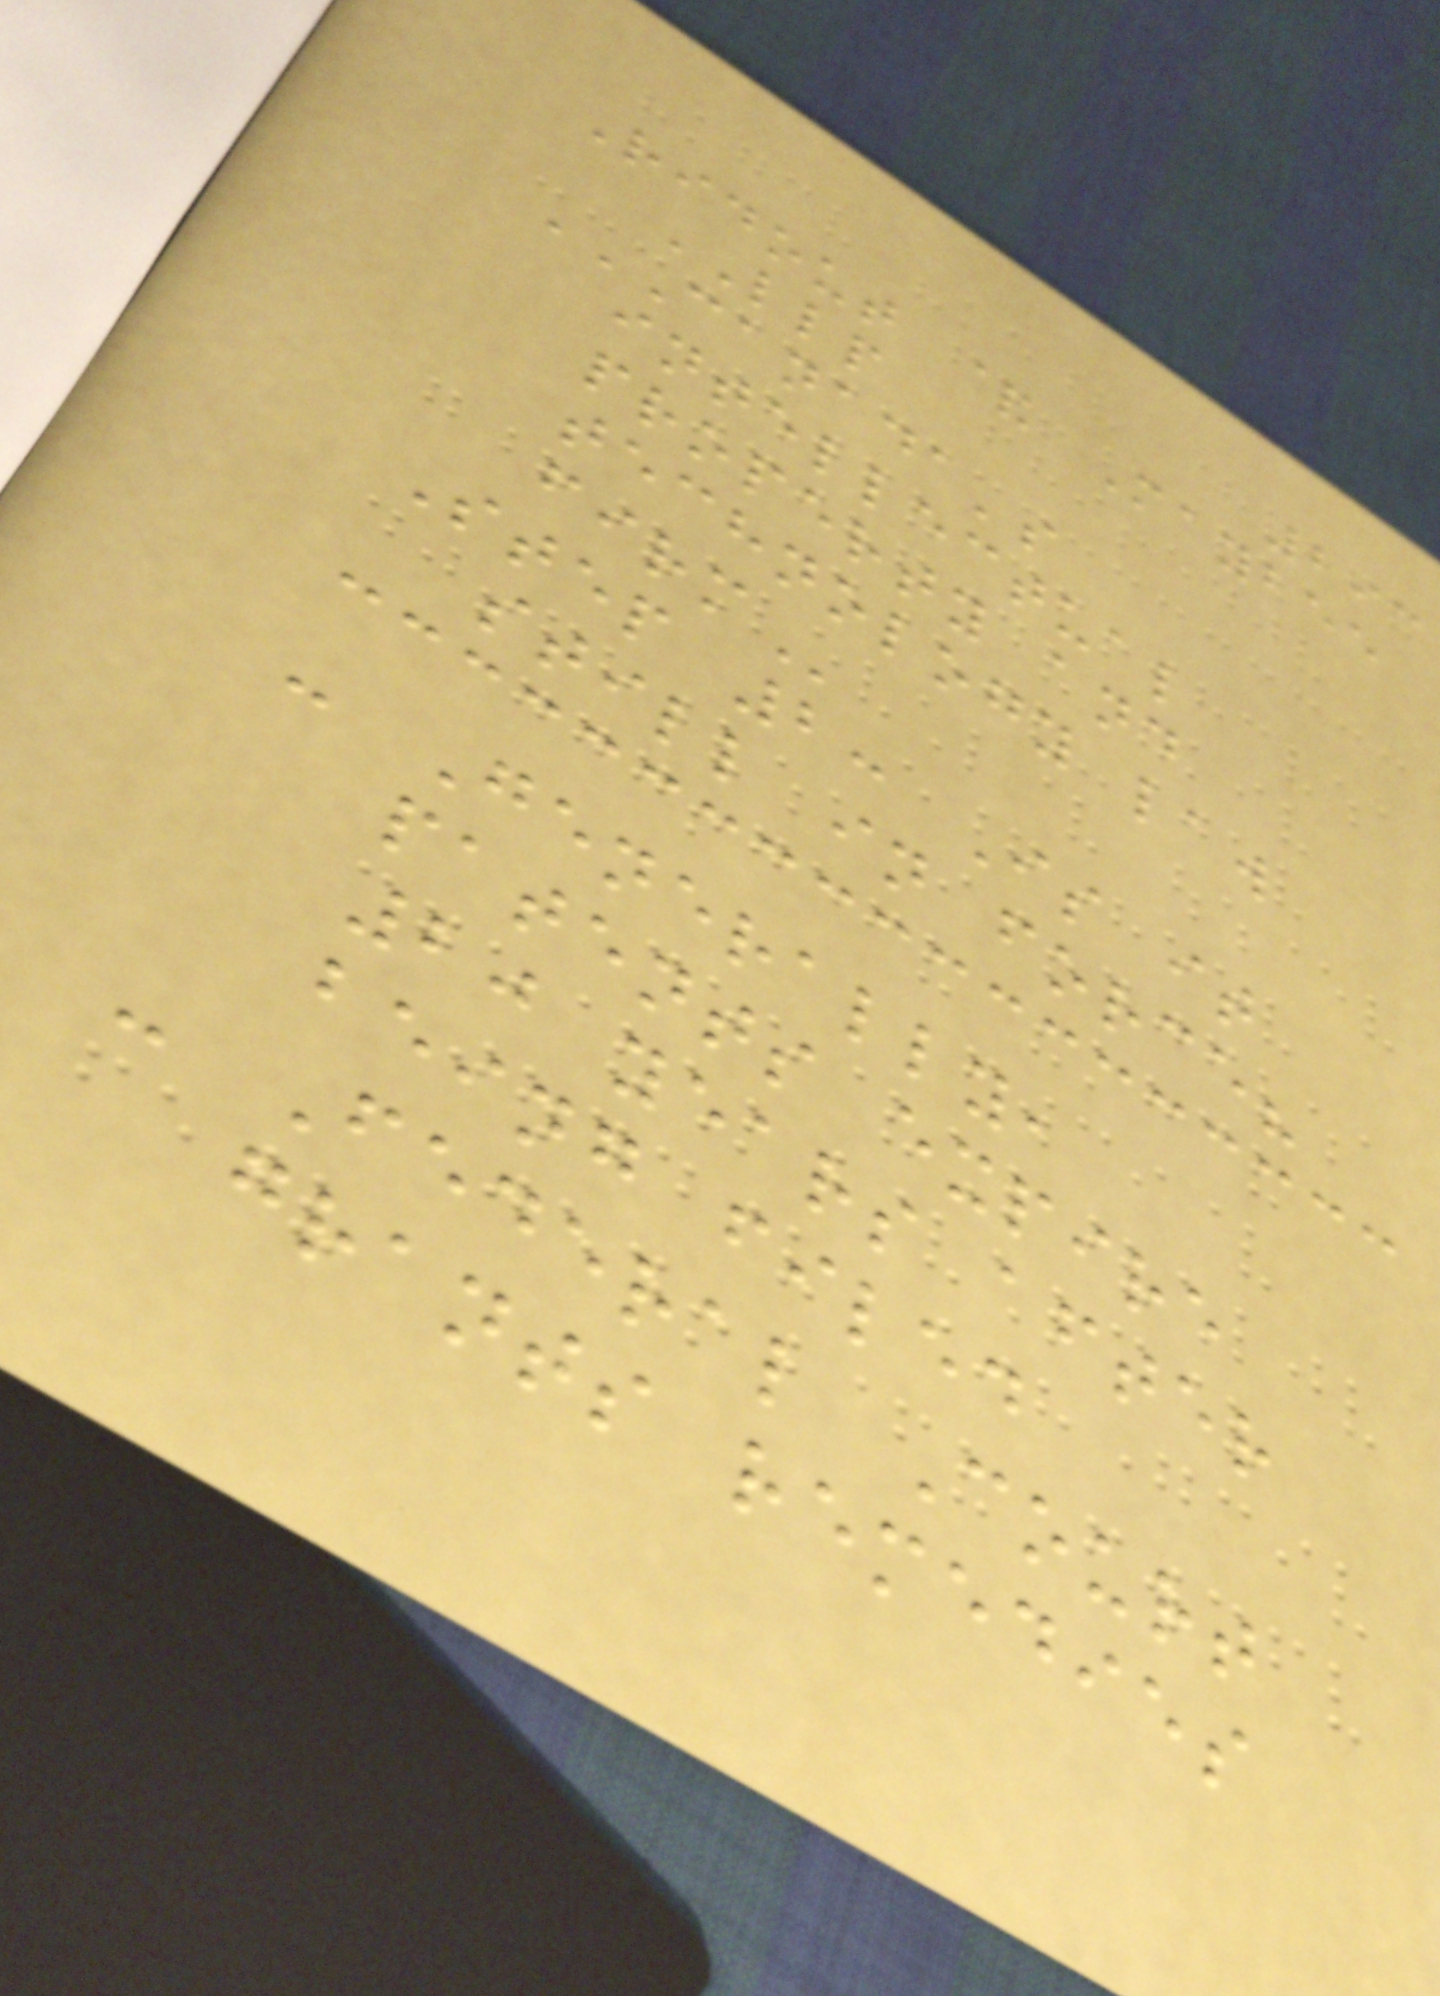293
Ridout & Maybee
LLP
CANADA'S
INTELLECTUAL
PROPERTY AND
TECHNOLOGY LAW
FIRM
Step 2: Is it
still in force?
- Generally,
patents expire
20 years after
being filed
- Federal Court
grants remedies
